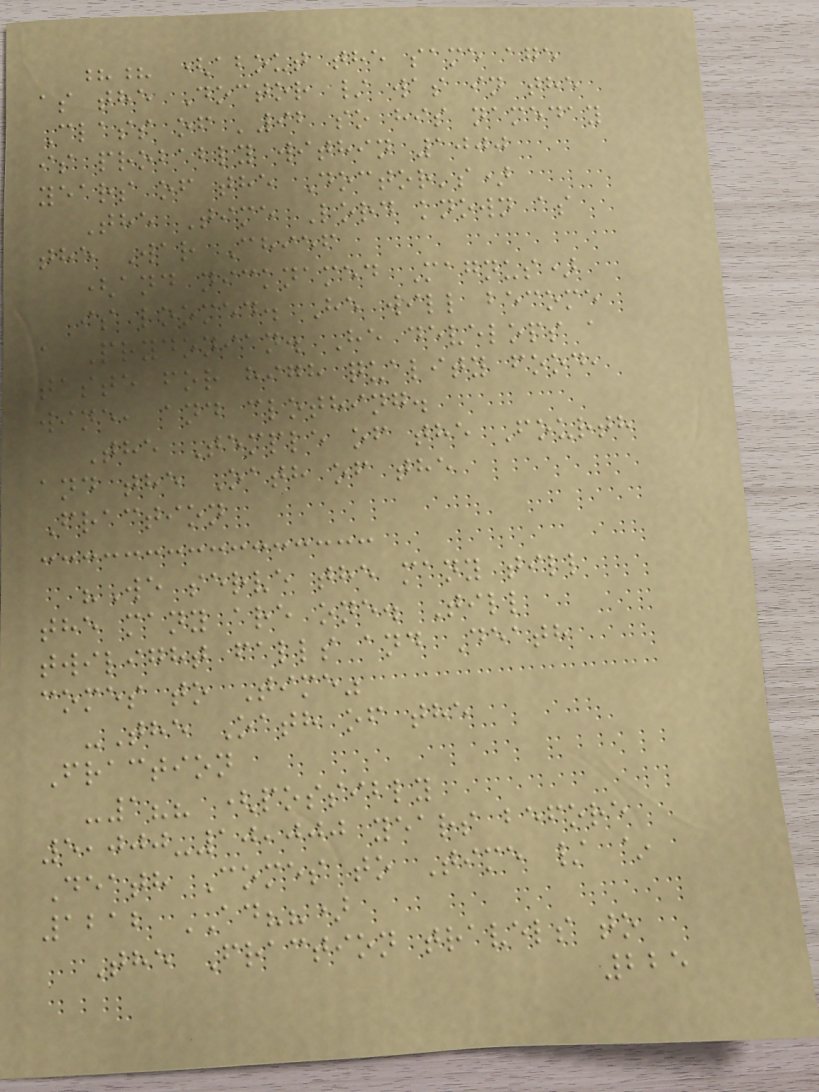?? (about the same age
as the Doctor / was in the
Class of '92 so his nameday
is probably within 1000
years of the Doctor's)
The Time Lord known as
the War Chief
(and nicknamed Magnus)
is loomed. He will become
a Prydonian. He develops a
taste for high quality food,
wine, and clothing.
The Temple of the Fourth
and the Oath of the
Fraction
"We serve the many till
the many are one. Till
twilight falls and Death
comes to Time"
-The Oath of the
Fraction
-1?? (possibly
5,000-10,000 years before
Death Comes to Time / ~
1212 AD??)
The Fraction travels to
225
